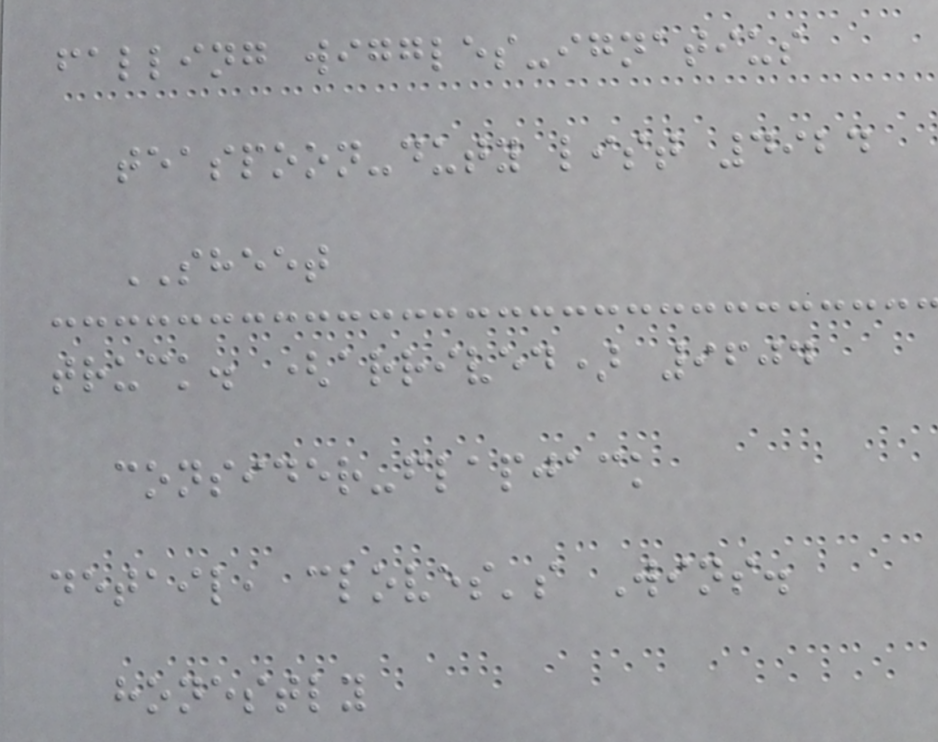falling wiggles-ignatius
teaspoon-duty list 4924
SHEET
truck. (arrived) 9604
consider-flapjack
detail, cloves's Wins.
honestly
